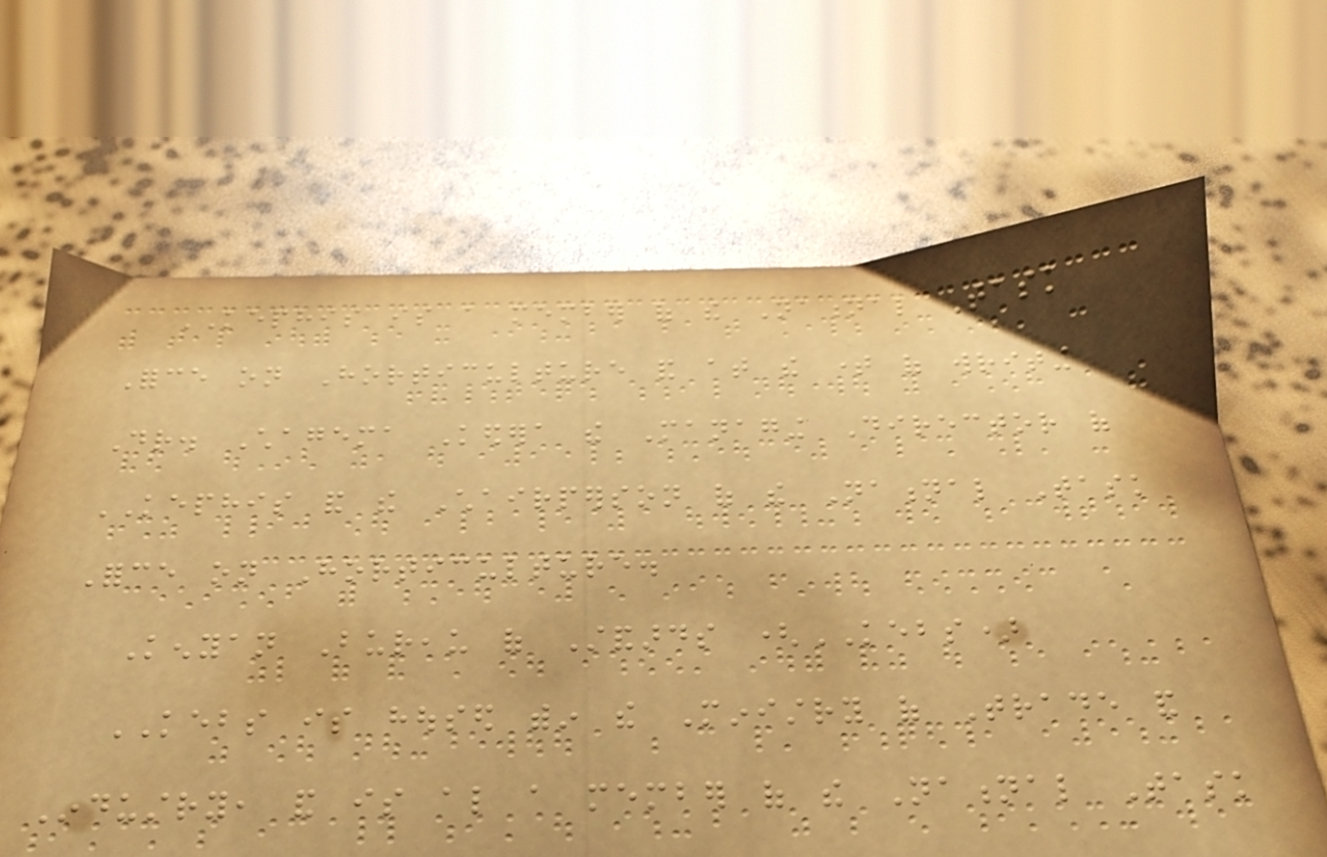KEPHIS is a member of the National Task
Force on Horticulture and at the time of writing
Dr. Chagema Kedera the Managing Director of
KEPHIS and the Chairperson of the National Task
Force on Horticulture.
Kenyan Bureau of Standards (KEBS)
KEBS is housed within the Ministry of Trade and
Industry, and is also a member of the National Task
